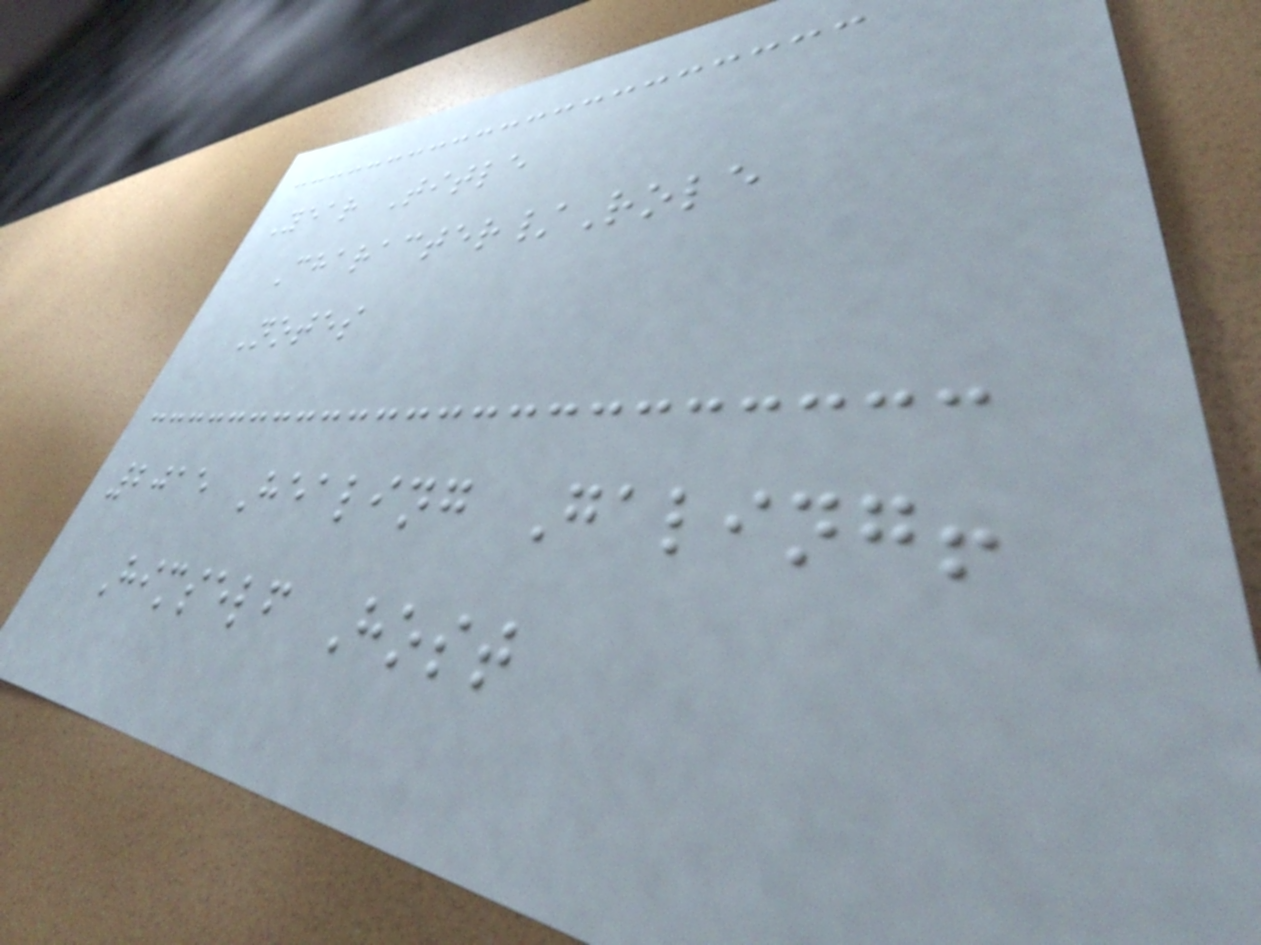Year Title
Character/Role
Notes
2015 Healing Galing!
Himself Host
